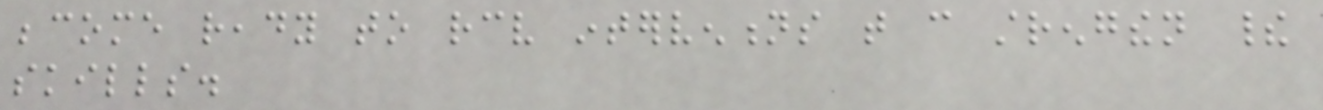become ready to receive interventions that can strengthen their
skills.
